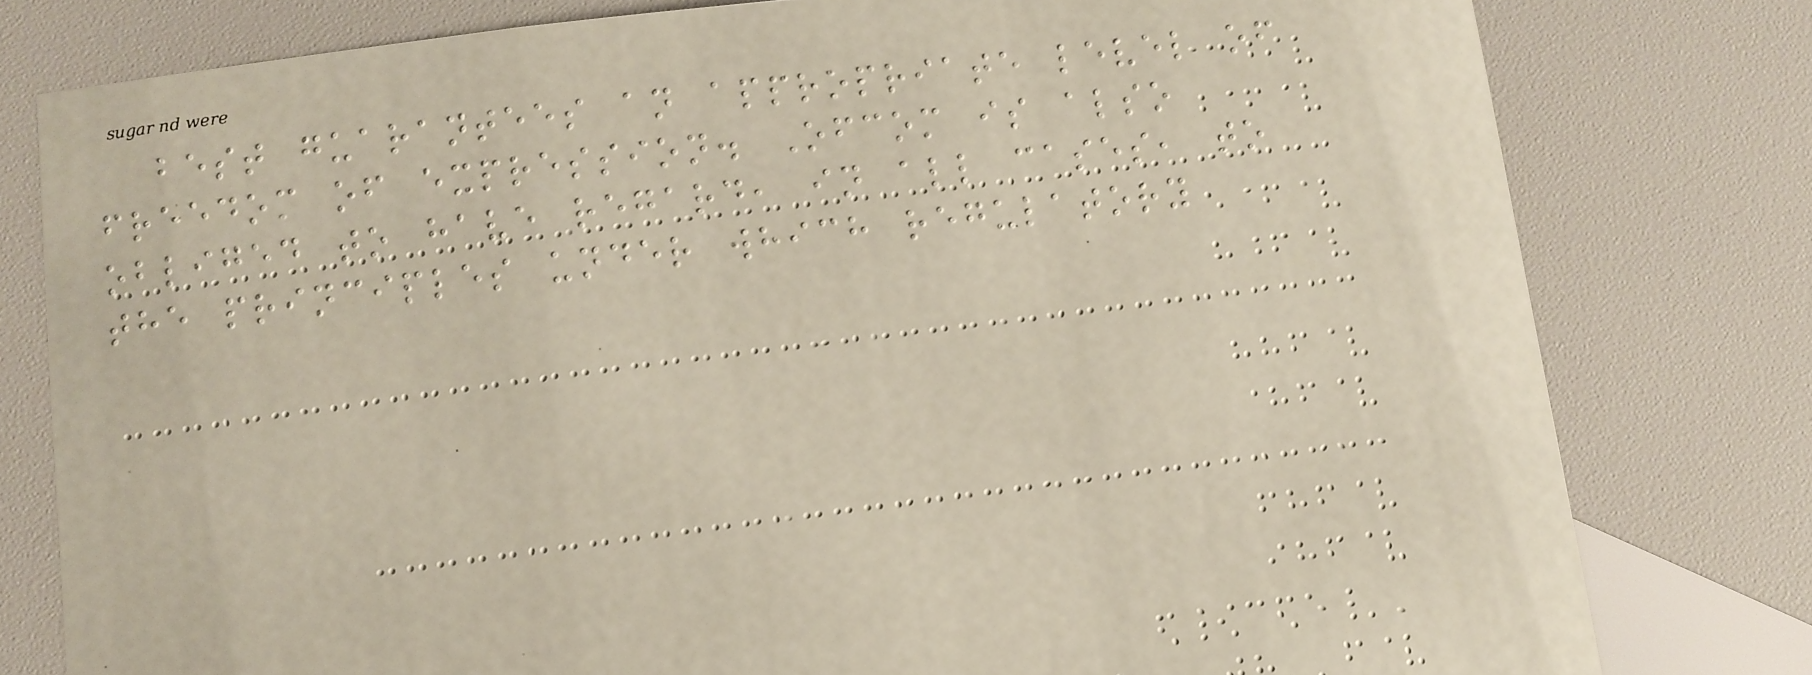best guarantees an appropriate level of
freedom of expression. Ofcom is also
obliged to have regard, in all cases, to
the principles under which regulatory
